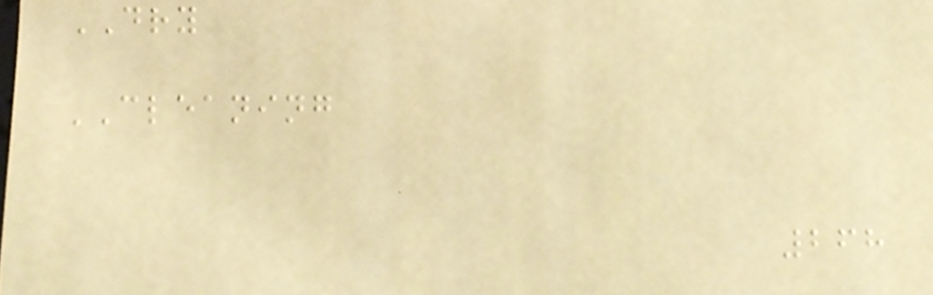DRY
CLEANING
268
